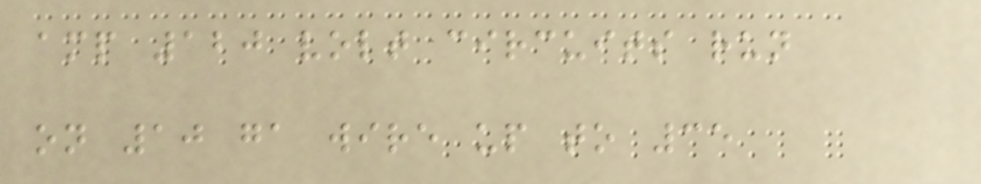amp 120 volt circuits run
on 10 ga wire up to 35
